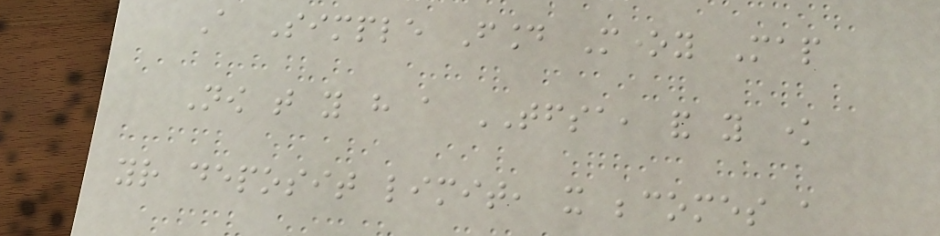A Simple Found Money Map
Now that you have a TFSA, and you know
your deposit limit, it becomes a
